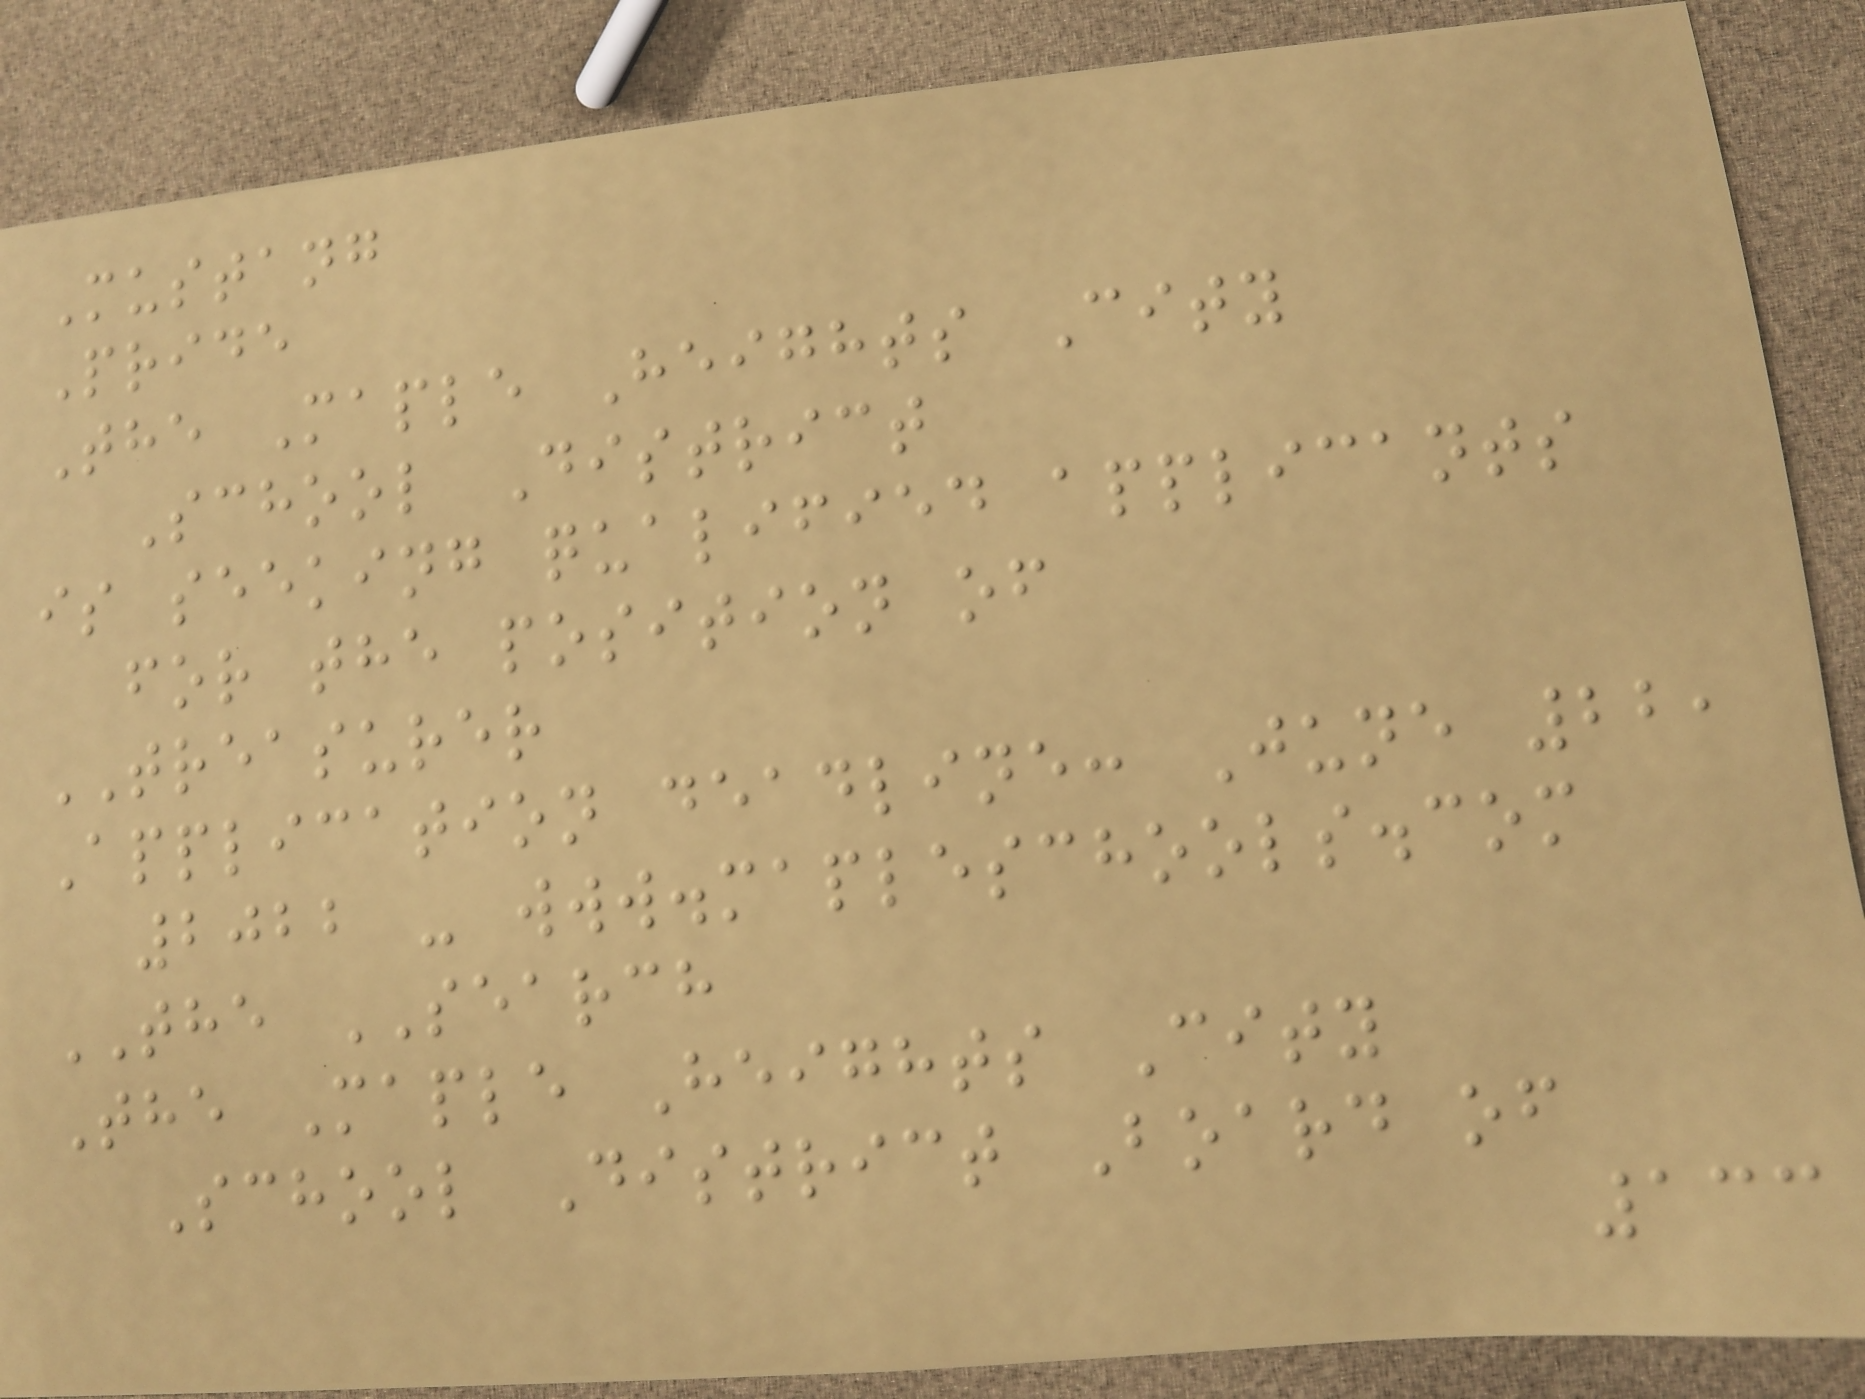Mustang
Pride
The Maple Heights City
School District
is seeking qualified applicants
for the position of
TREASURER
Application deadline: June 22,
2022 - www.mapleschools.com
THE SEARCH
The Maple Heights City
School District Board of
133
